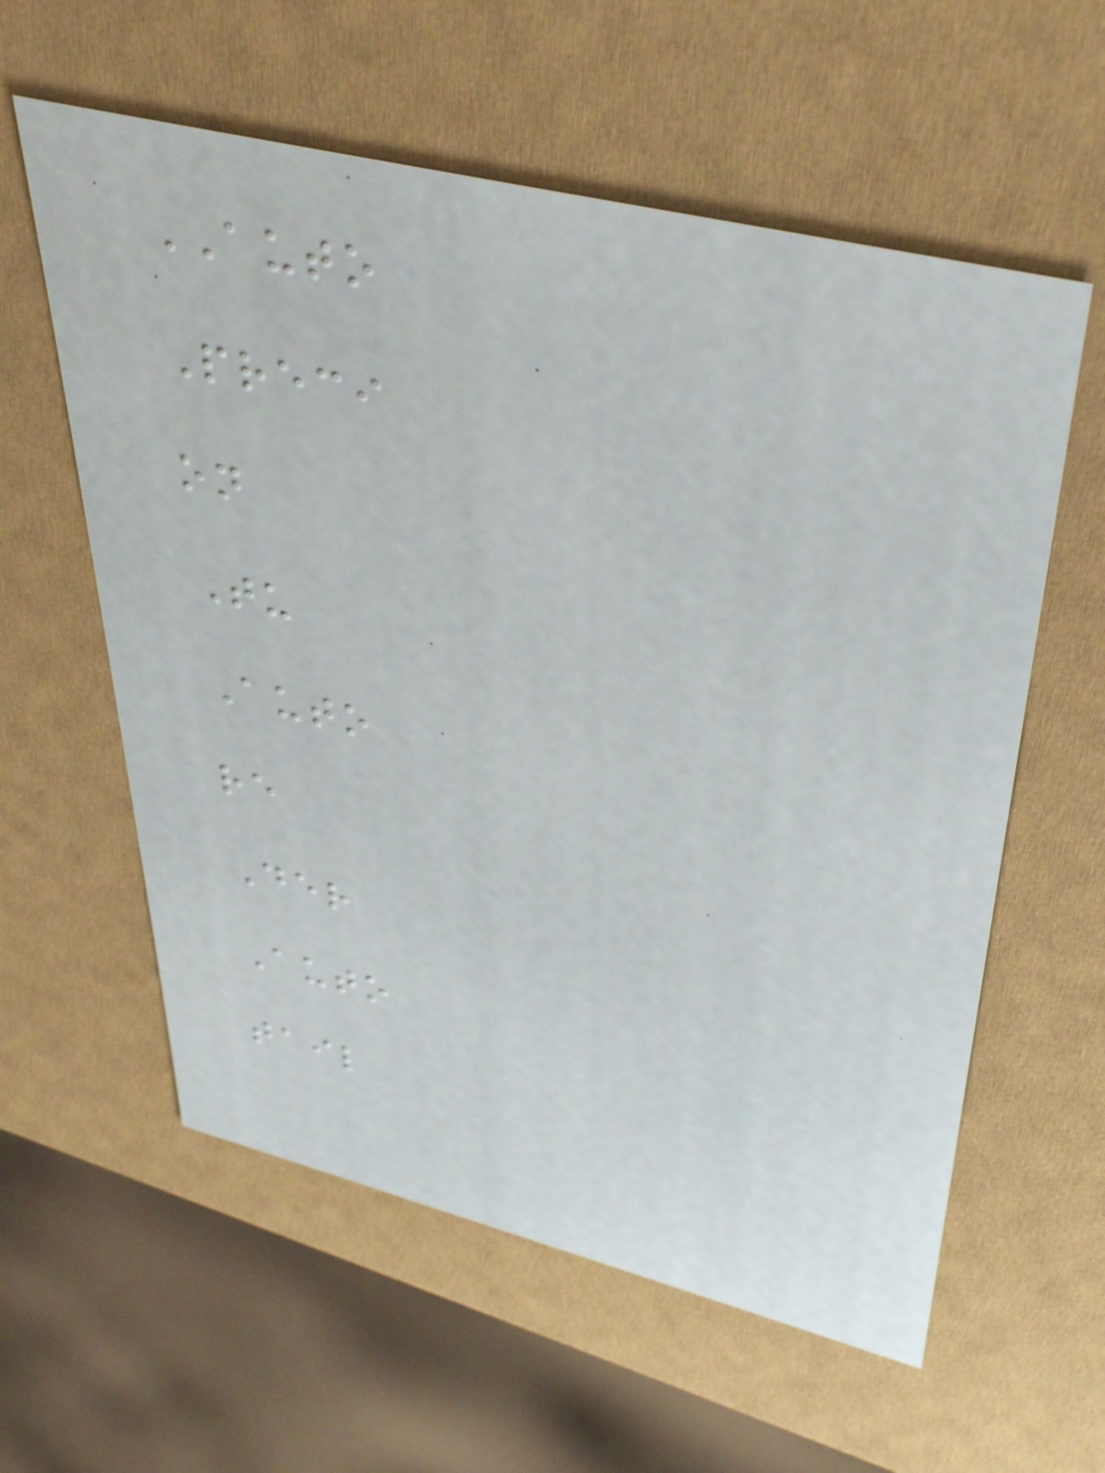AUTO
Preci
on
Tu
Auto
re
Der
Auto
tail
